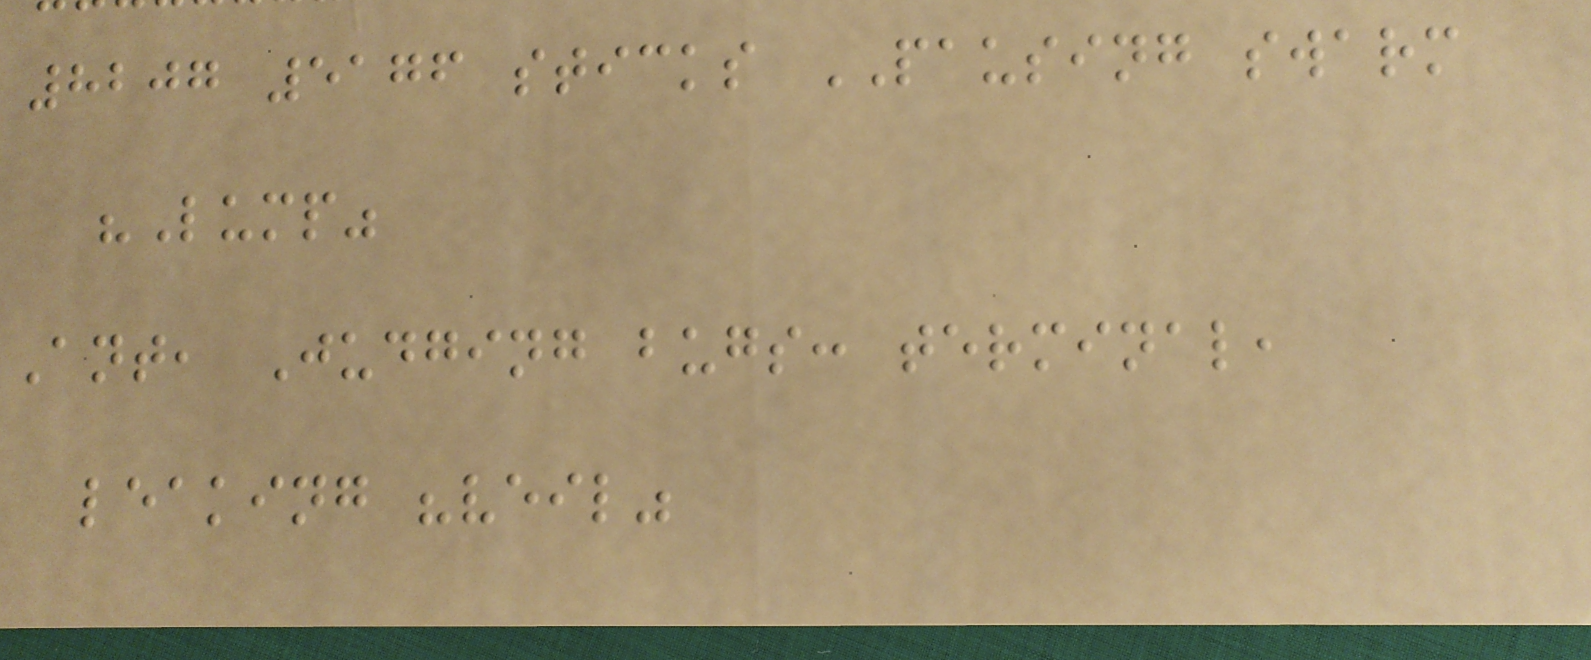8207 5176 sticks PAUSING swarm
"Lump"
Ant, Judging bugs: terminal,
leaking "veil"
